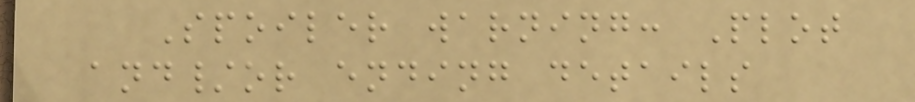Spoiler warning: Plot
and/or ending details
